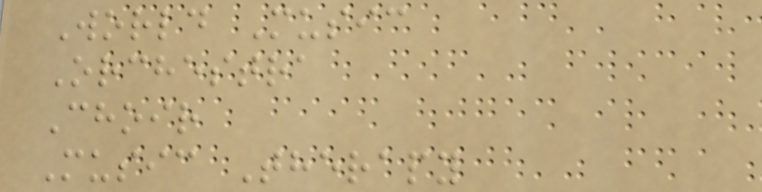World Music
Orchestra
Choir
Music Therapy
